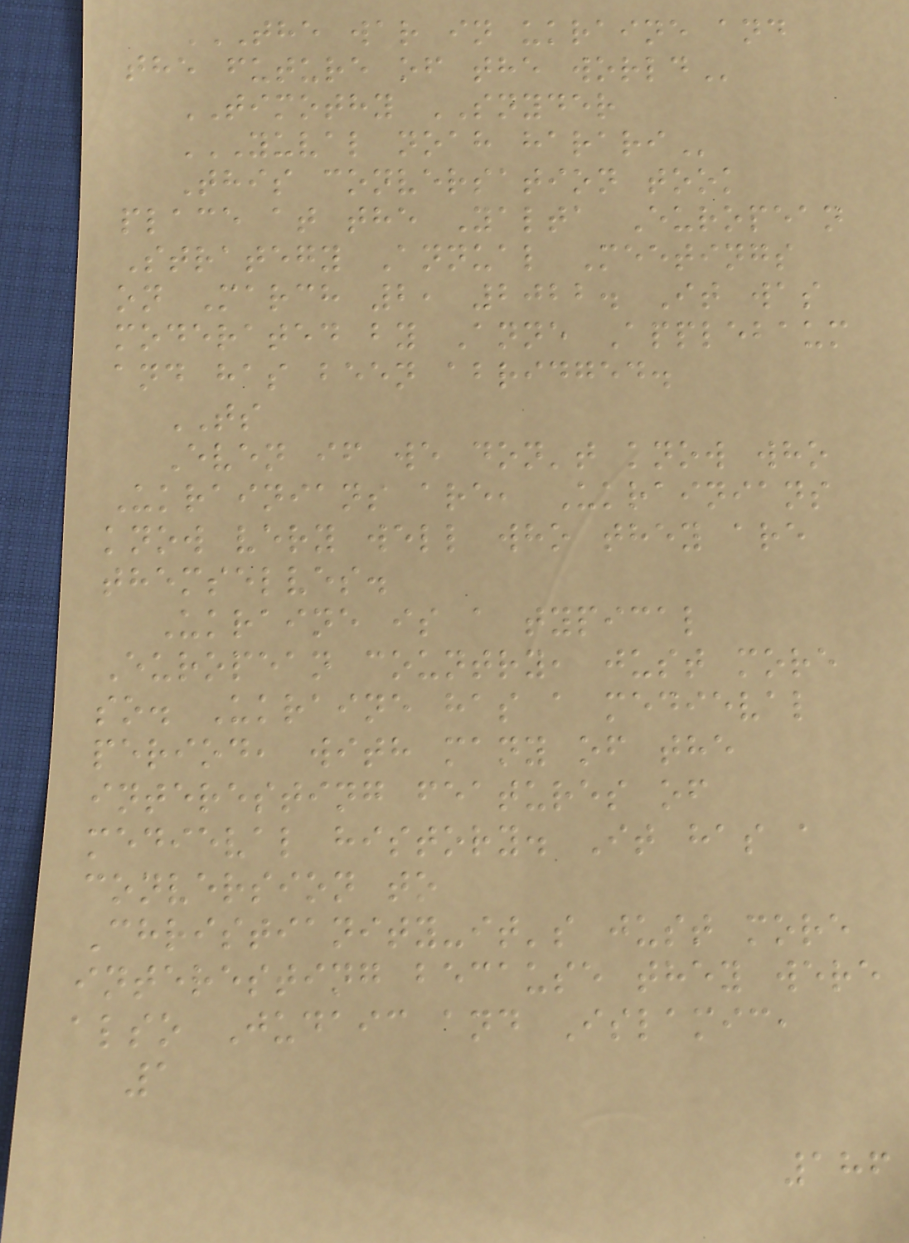THE WAR IN UKRAINE AND
THE FUTURE OF THE WORLD
TIMOTHY SNYDER
YUVAL NOAH HARARI
This conversation took
place at the Yalta European
Strategy Annual Meetings
on March 2, 2022. It was
moderated by Anne Applebaum
and has been abridged.
TS
Even if we don't know who
Ukrainians are, Ukrainians
know very well who they are
themselves.
Ukraine is a typical
European country, just more
so. Ukraine has a medieval
period, with many of the
interesting features of
medieval history. It has a
conversion to
Christianity-it's just more
interesting because they were
also Judaic and Islamic,
1
186
